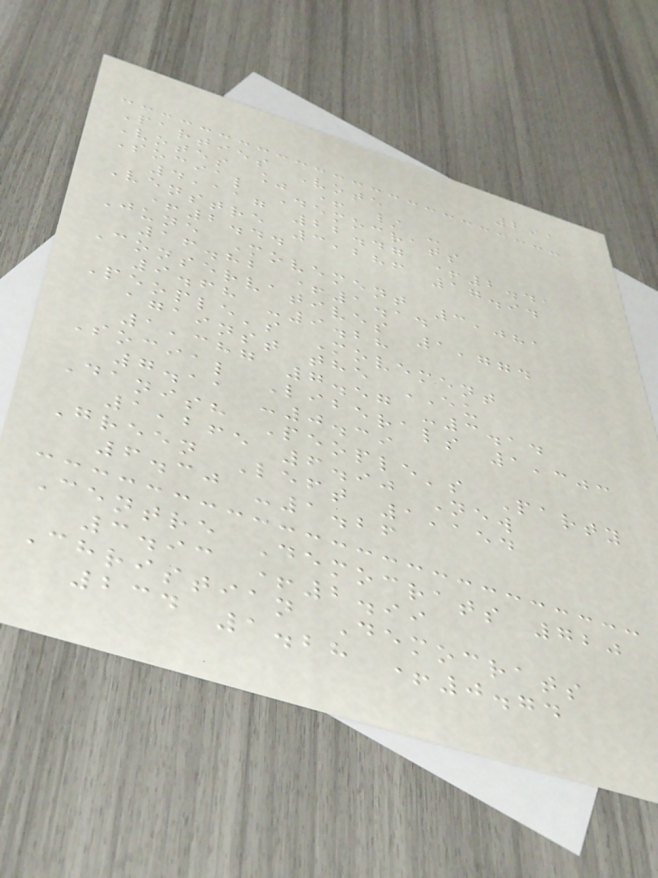291
Parties Vote
Votes % + / -
Social Democrats
4,117 22.47 +2.41
Venstre 3,286 17.94
+2.44
June Movement 3,081
16.82 +1.14
Conservatives 1,774
9.68 -9.28
People's Movement
against the EU
1,387 7.57 -3.14
Social Liberals 1,303
7.11 -0.39
Danish People's Party
1,265 6.90 New
Green Left 1,154
6.30 -1.26
Centre Democrats 720
3.93 +2.99
Christian Democrats
234 1.28 +0.74
